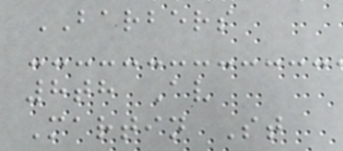BARBERS
8th Av
Martin St
